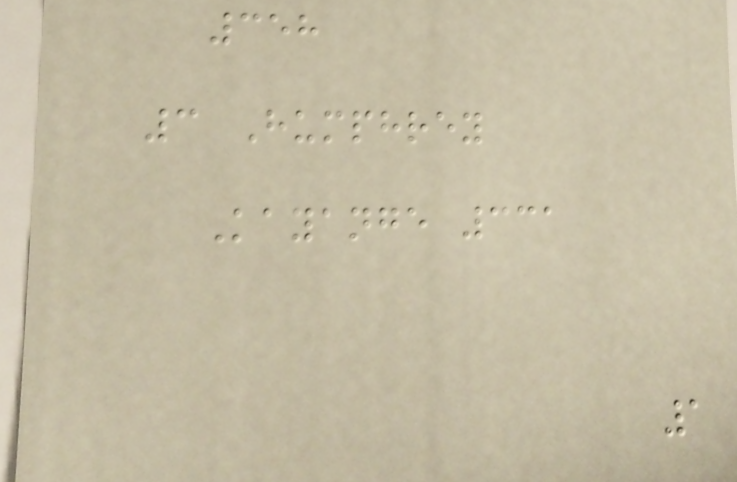358
3 Humphrey
Kayange 331
1
